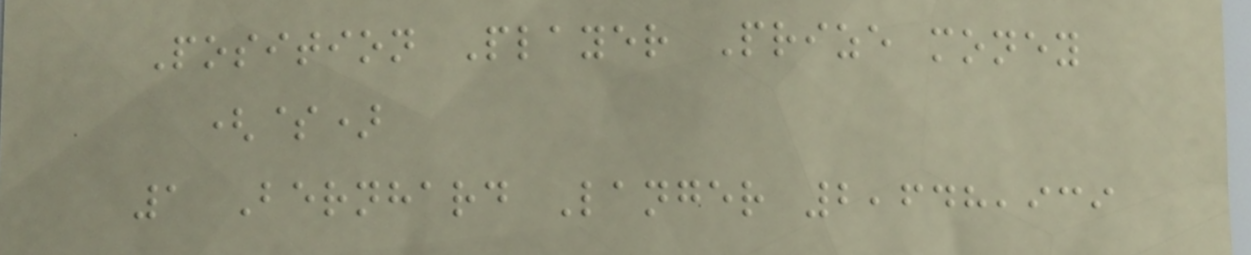Position Player Prize money
($)
1 Bernhard Langer 2,648,939
